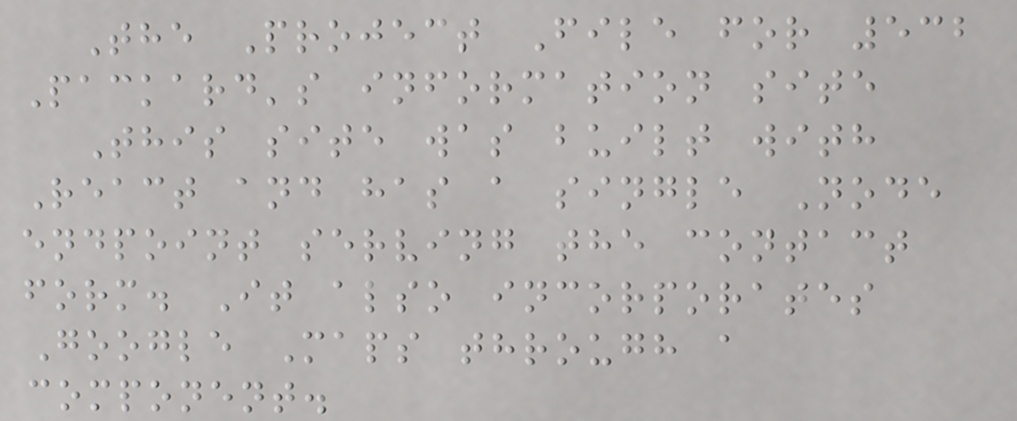The Project File for 532
Packard's information site
This site was built with
React and has a single Node
endpoint serving the contact
form. It also incorporates
Google Maps through a
component.
